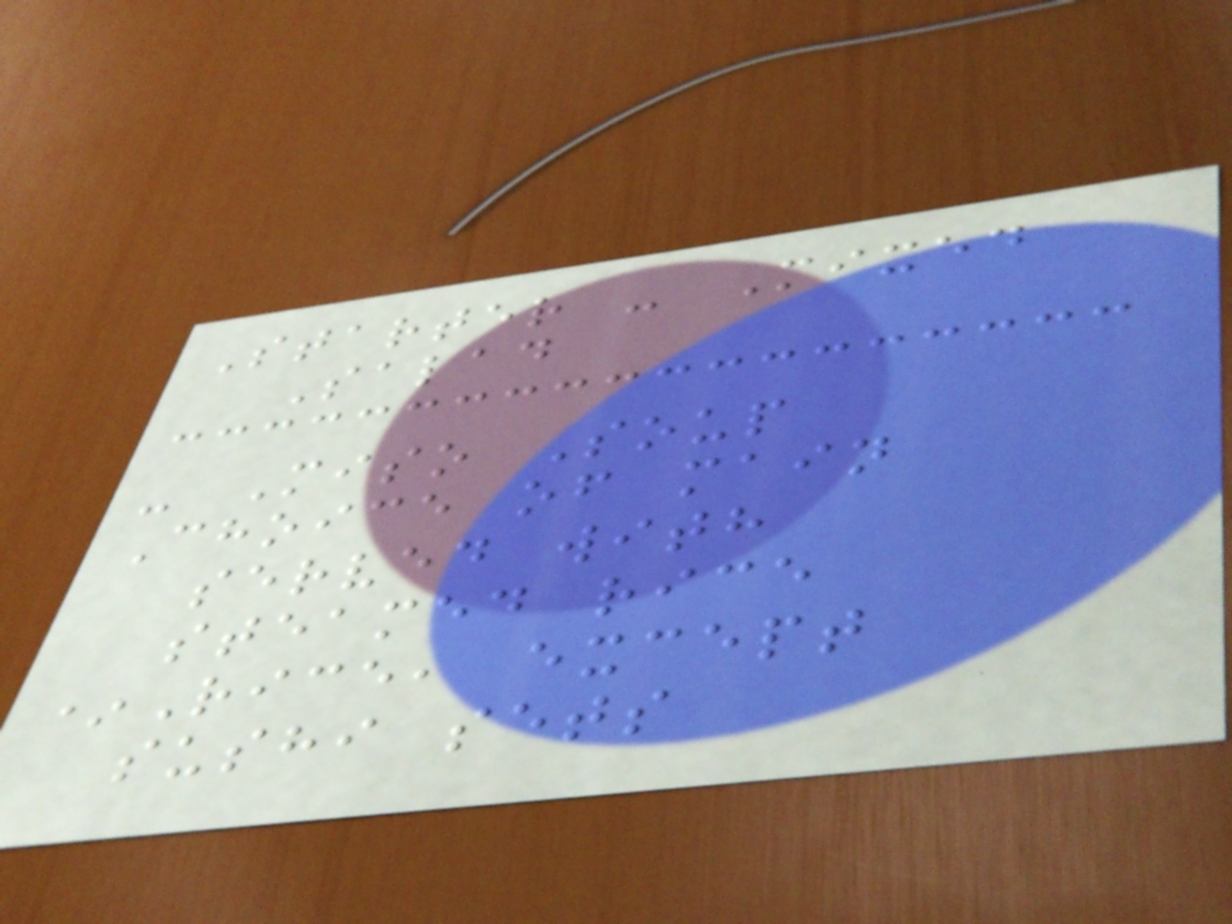Starter - Mixed
Salad
- Miso Soup
Choice of main
served with
steamed rice
*Rice, except
sushi sets
